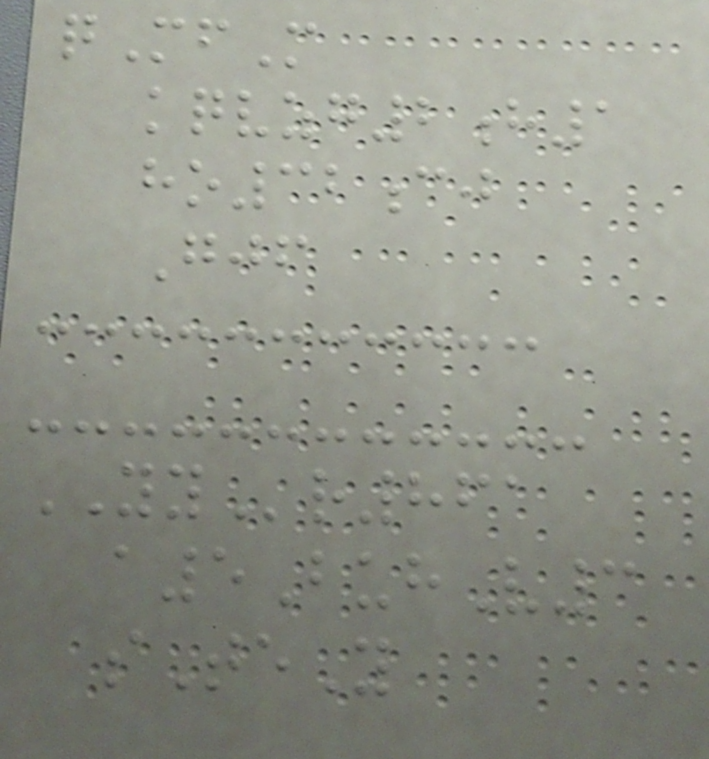qMfM
kqvzg2h1
ho32cj
Gjf
YYr861
a5BuhV3
sTeY
